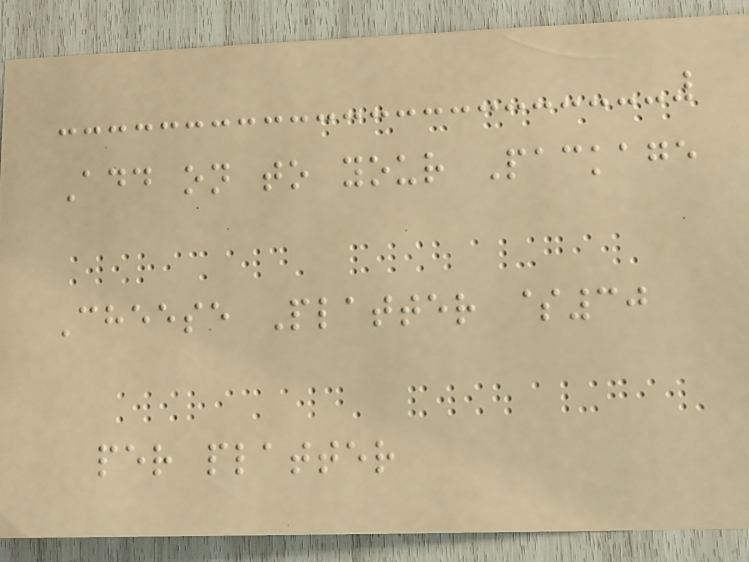Add on to your Package
Cheese Platter $30
per platter
